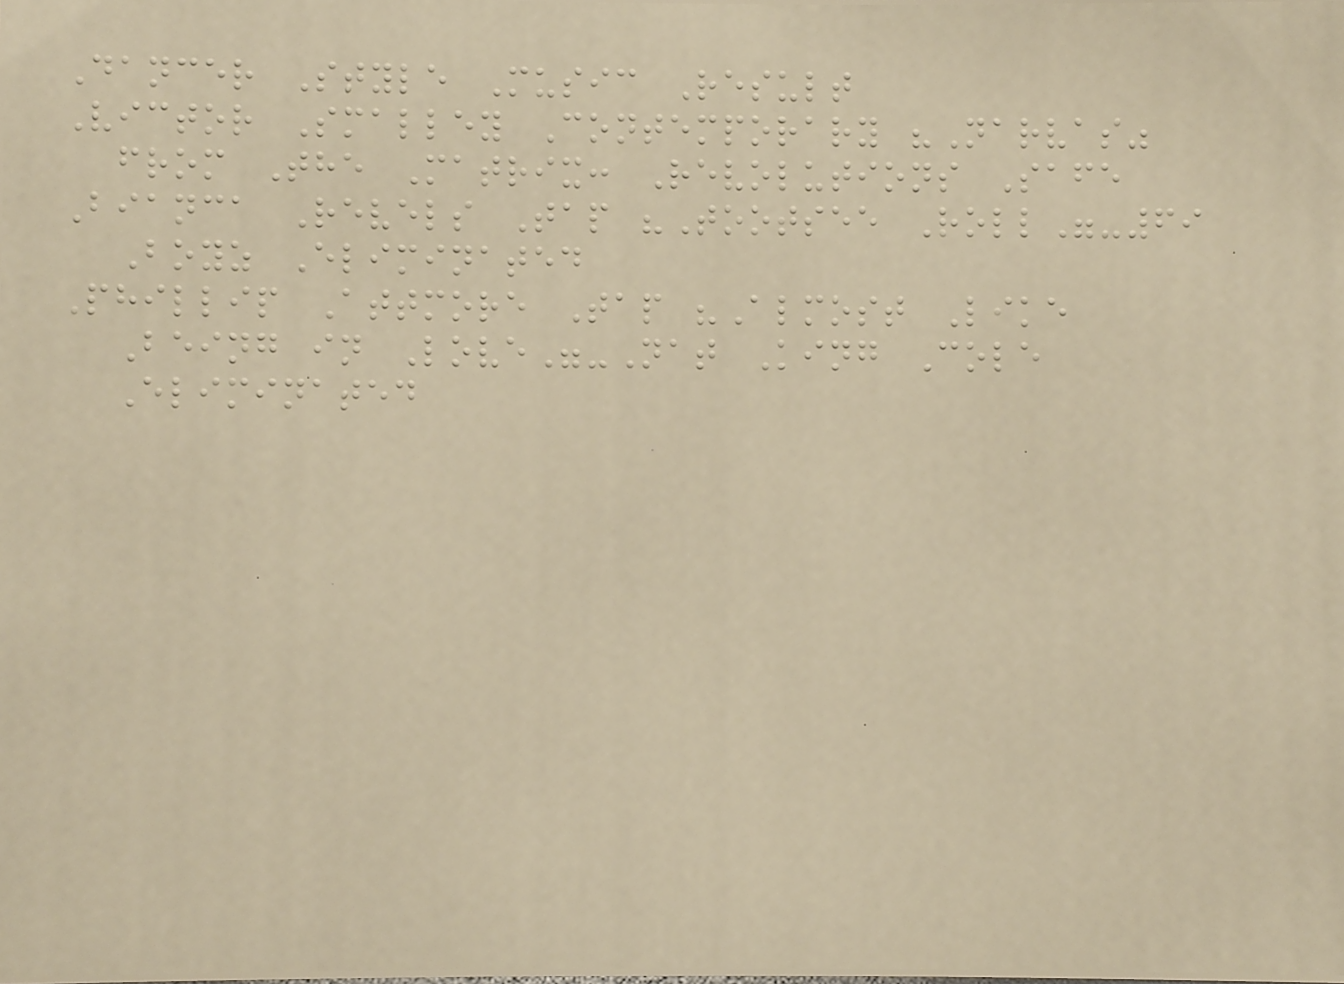Dancer Style Music Result
Victor Smalley Contemporary "Narvas"
from The Matrix: Revolutions Safe
Bianca Revels Tap "Tootsee Roll"-69
Boyz Eliminated
Phillip Attmore Tap "Almost Like
Being in Love"-Nat King Cole
Eliminated
